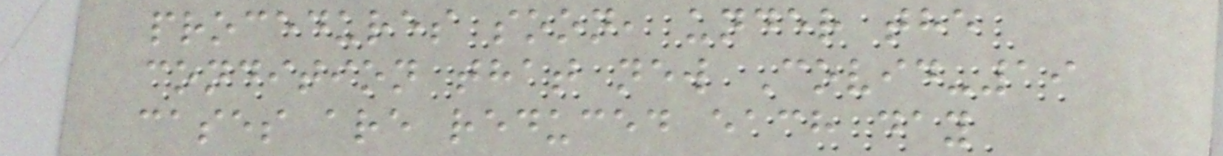procedures soon, under the
condition that new Covid-19
cases are reduced each day
